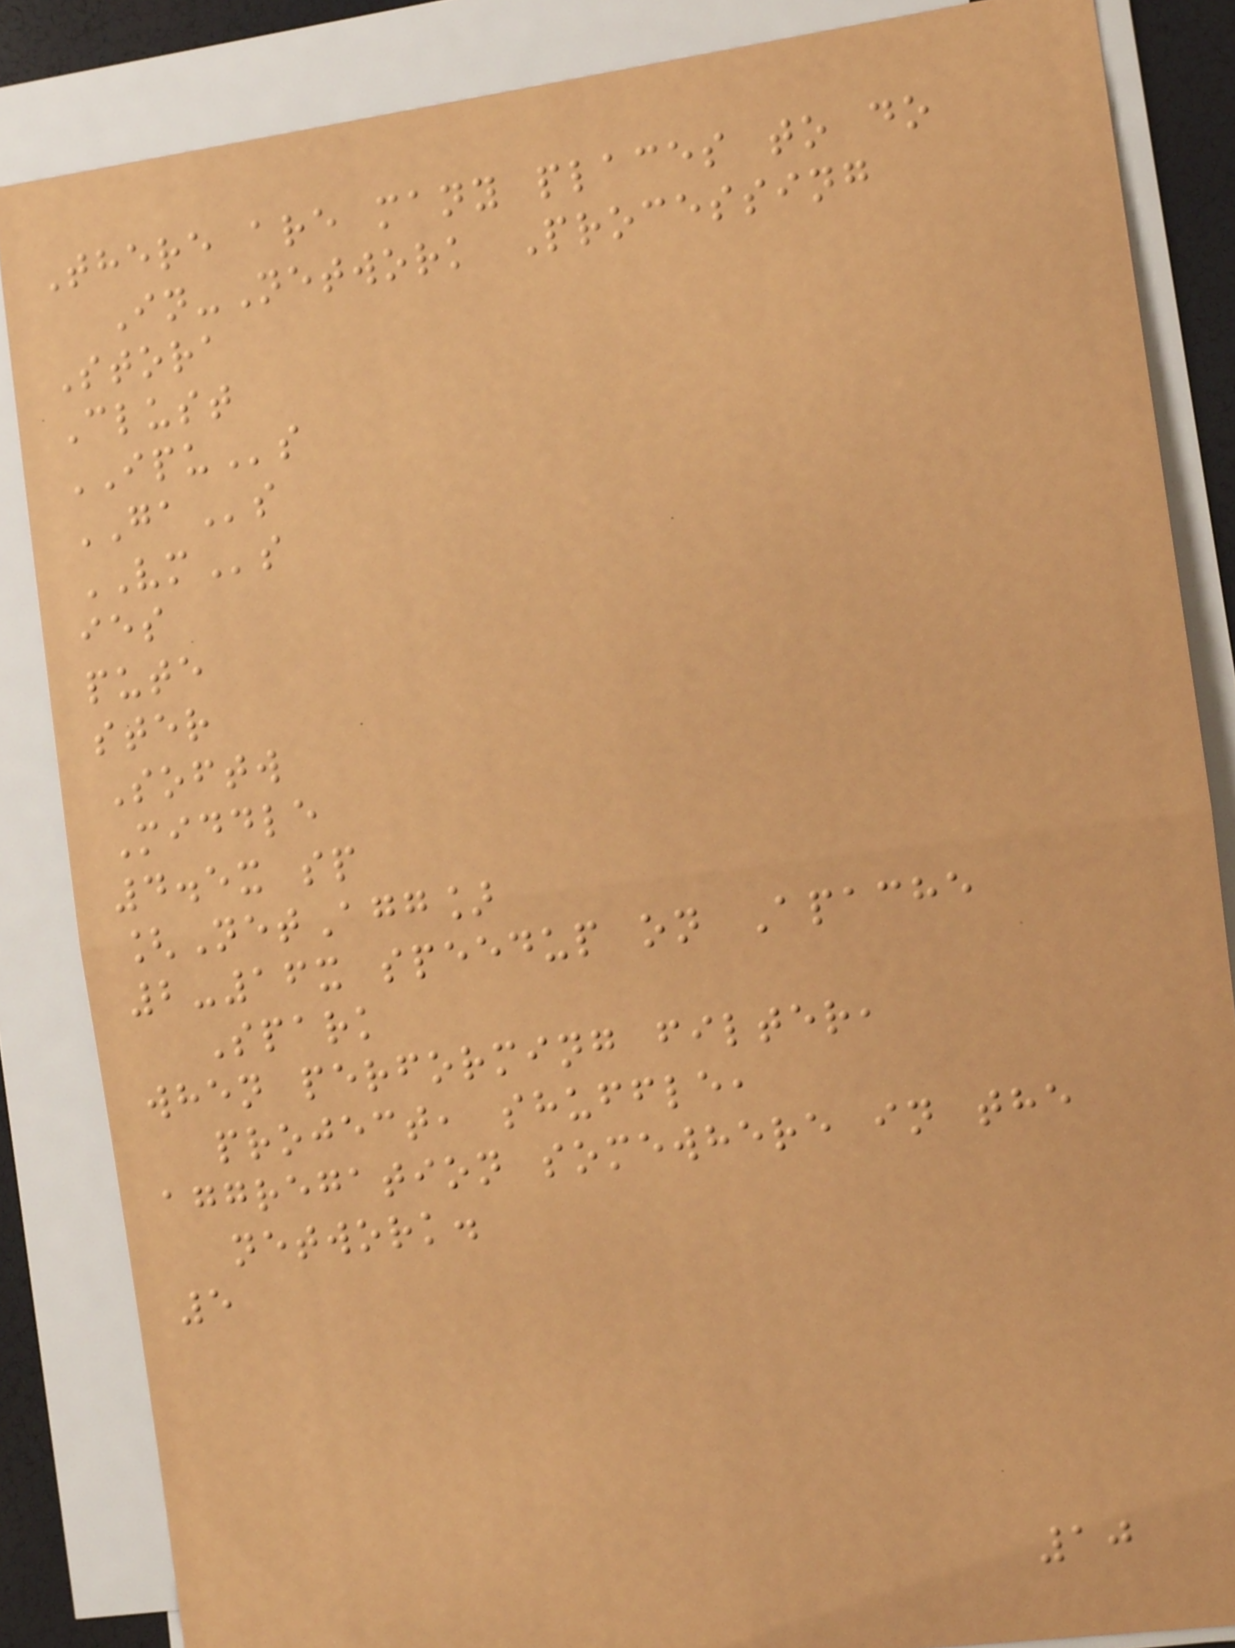There are many places to do
In-Network Processing
Stora
Clust
IPUs
GAs
VMs
ies
pute
ster
Softw
Middle
4.5x sp
[NetAgg]
2-16x speedup on Apache
Spark
when performing filter,
project, shuffle,
aggregation somewhere in the
network.
5
10
